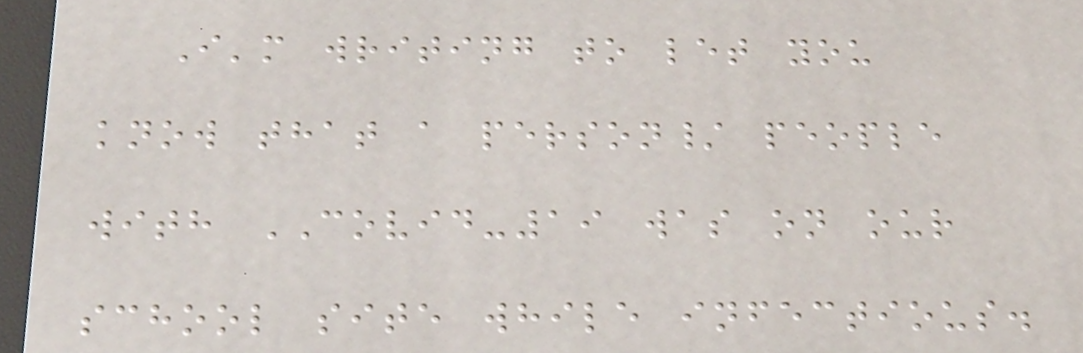I'm writing to let you
know that a person/ people
with COVID-19 was on our
school site while infectious.
